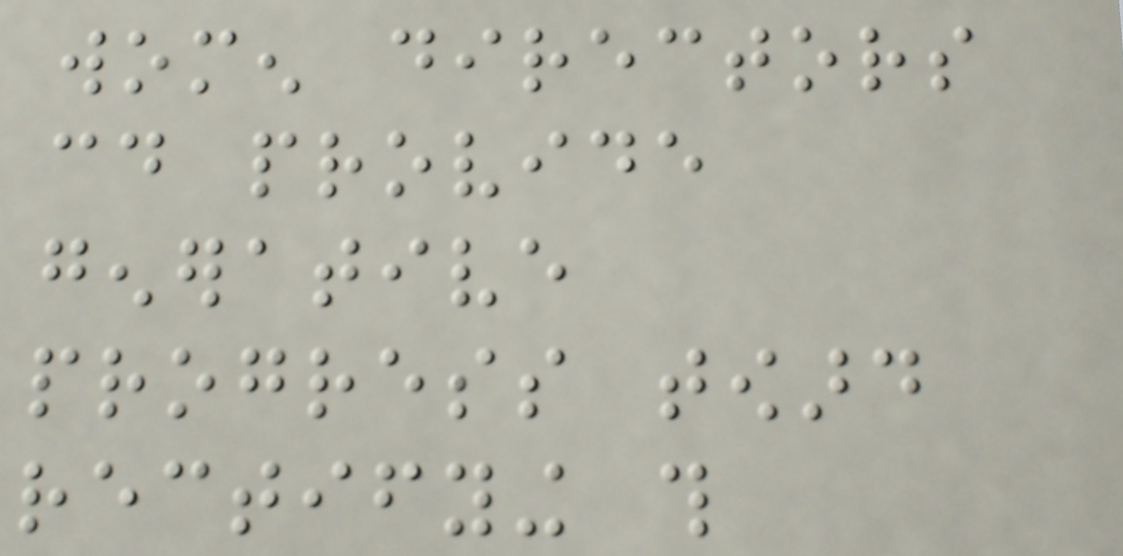women directors
could provide
generative
progress toward
rectifying this
